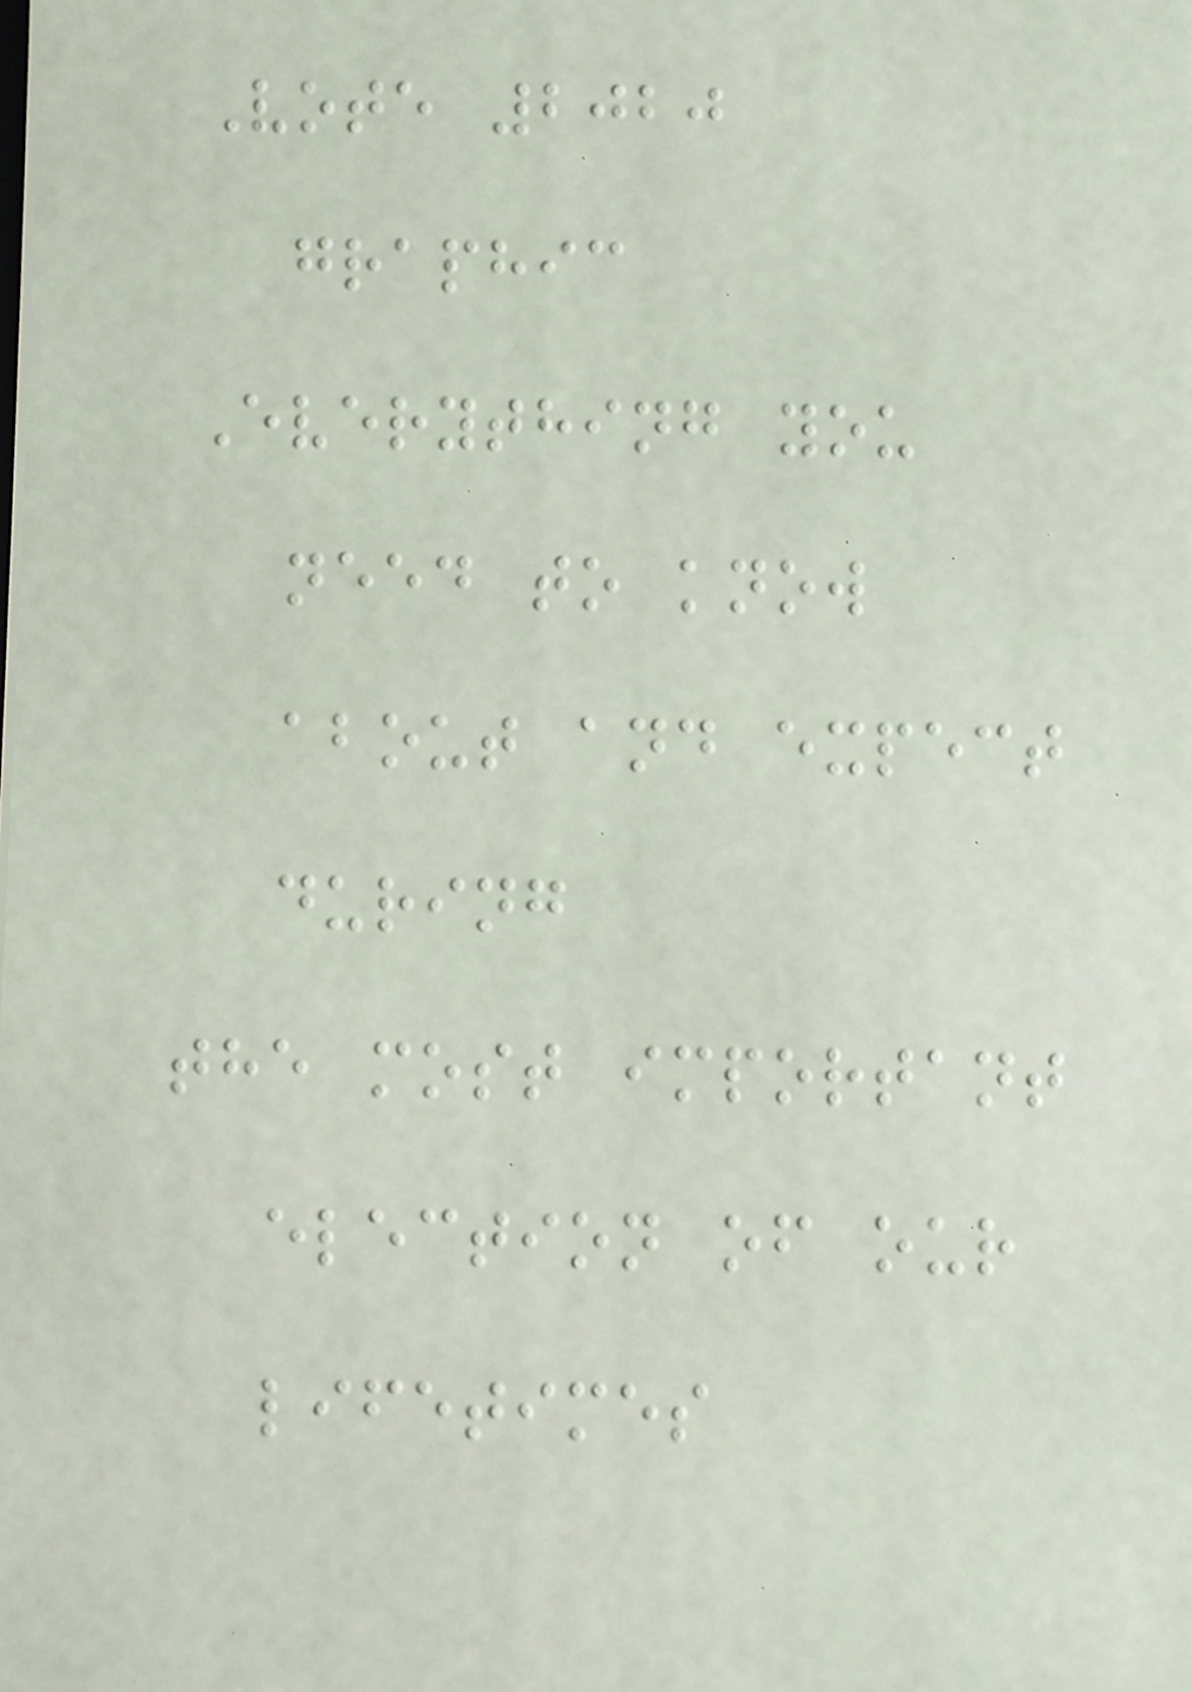Vote 2020
graphic
Everything you
need to know
about and expect
during
the most important
election of our
lifetimes
